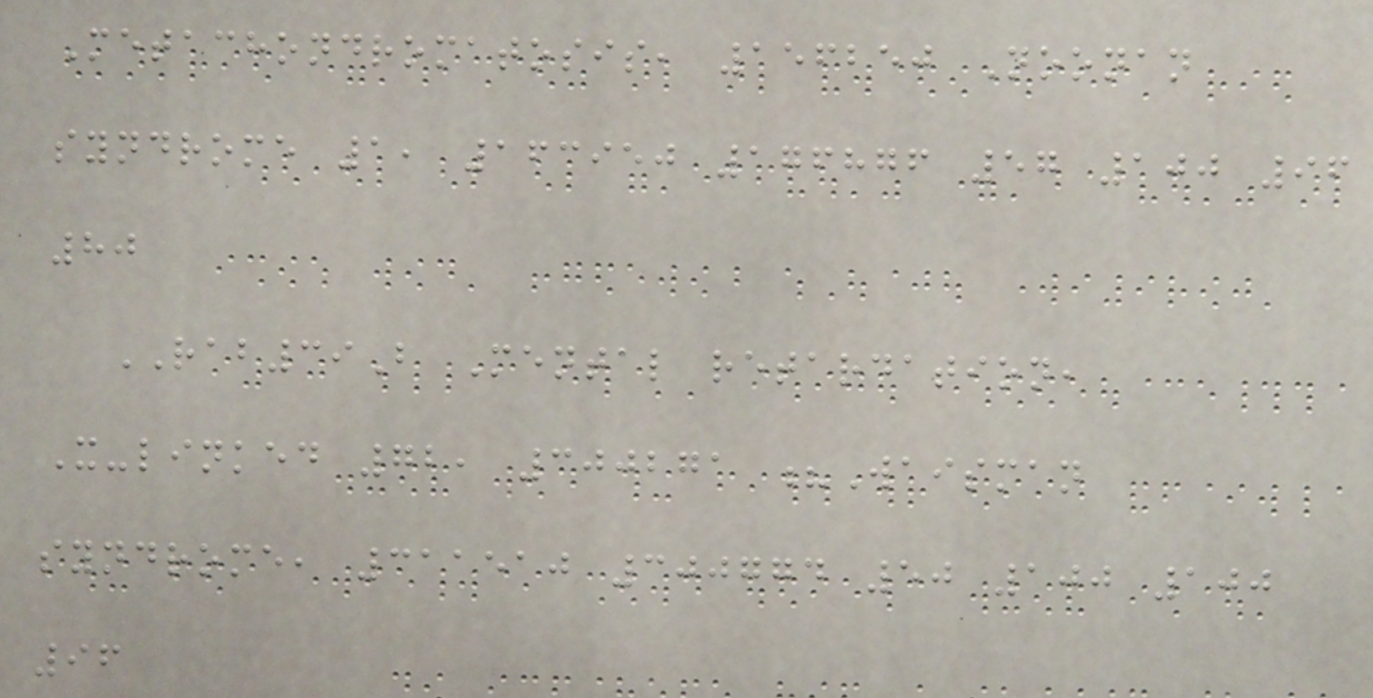Metachondromatosis, 156250 Noonan
syndrome 1, 163950 176876 57 100 96
80
RAB39B Mental retardation,
X-linked 72, 300271 ?Waisman
syndrome, 311510 300774 50 100 100
96
